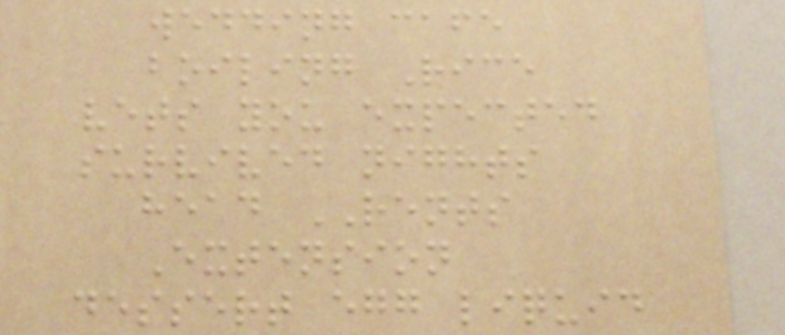wedding cafe
boiling Rice
vets you expected
survived nights
head RENTS
Extension
dessert egg liquid
